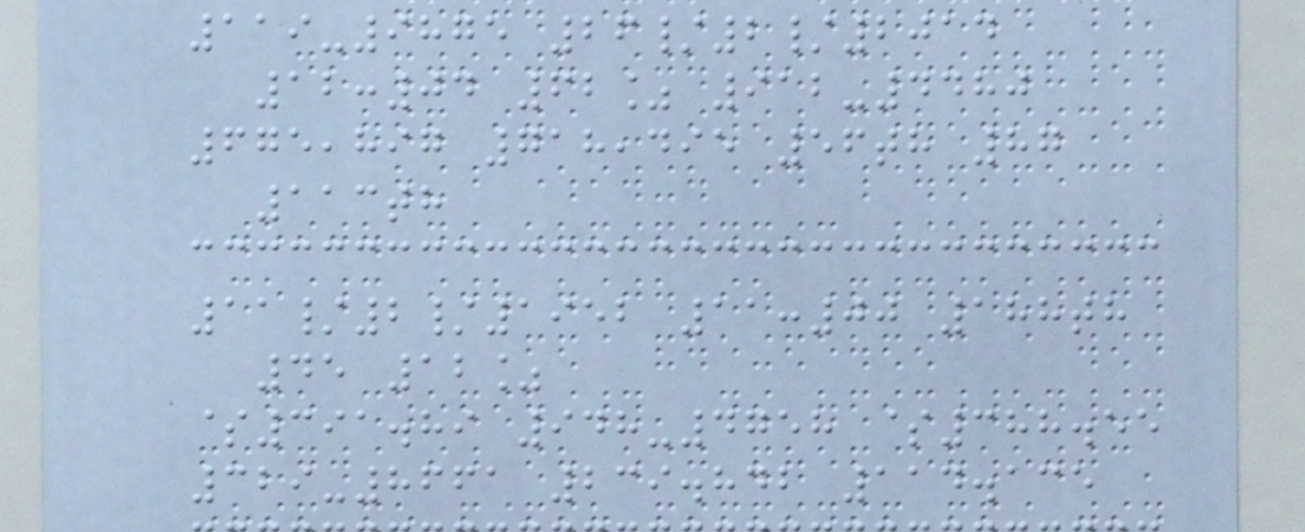119-9875 26/2/2014
12:04 62% 912-4480
675,897 718,495 56th 87
113th
11/2/1952 11:00 188th
45 12%
$391.89 948-4758 $388.55
329-8661 239.842 114.135
